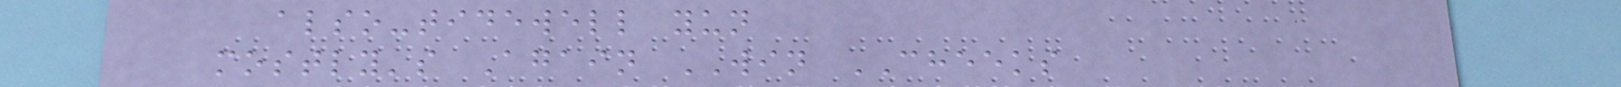also-tidewell yun
mostly's Again WIN CHEEKS
